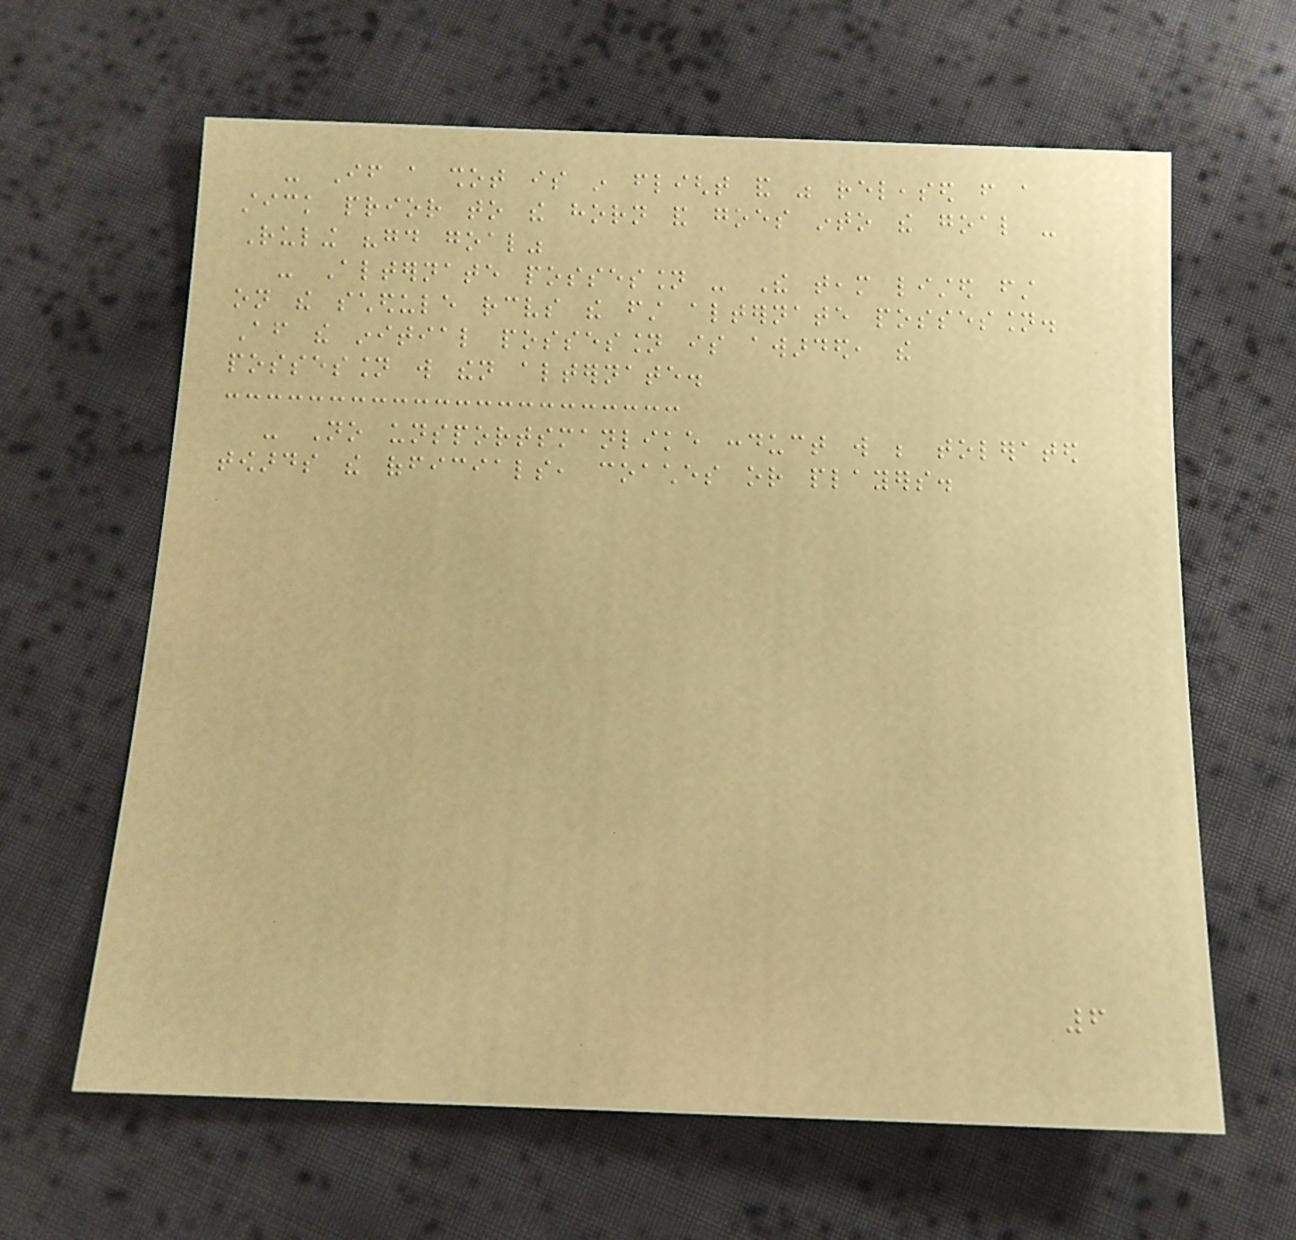- If a shot is in flight and was released from a
stick prior to the horn and goes into the goal -
Ruling "good goal"
- Alternate possession - The team listed first
on the schedule receives the first alternate possession.
After the initial possession is awarded, the
possession will then alternate.
- No unsportsmanlike conduct will be tolerated
towards the officials, coaches or players.
6
